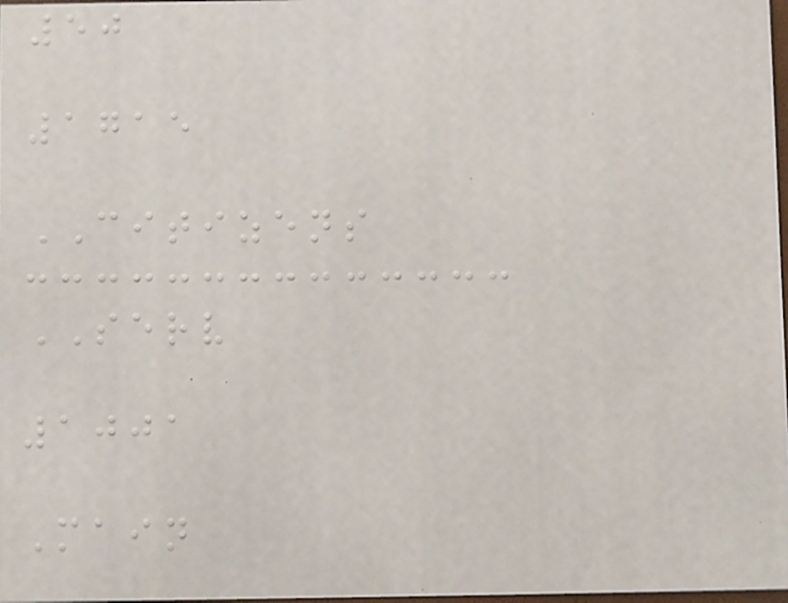50
1715
CITIZENS
SERV
1001
Main
